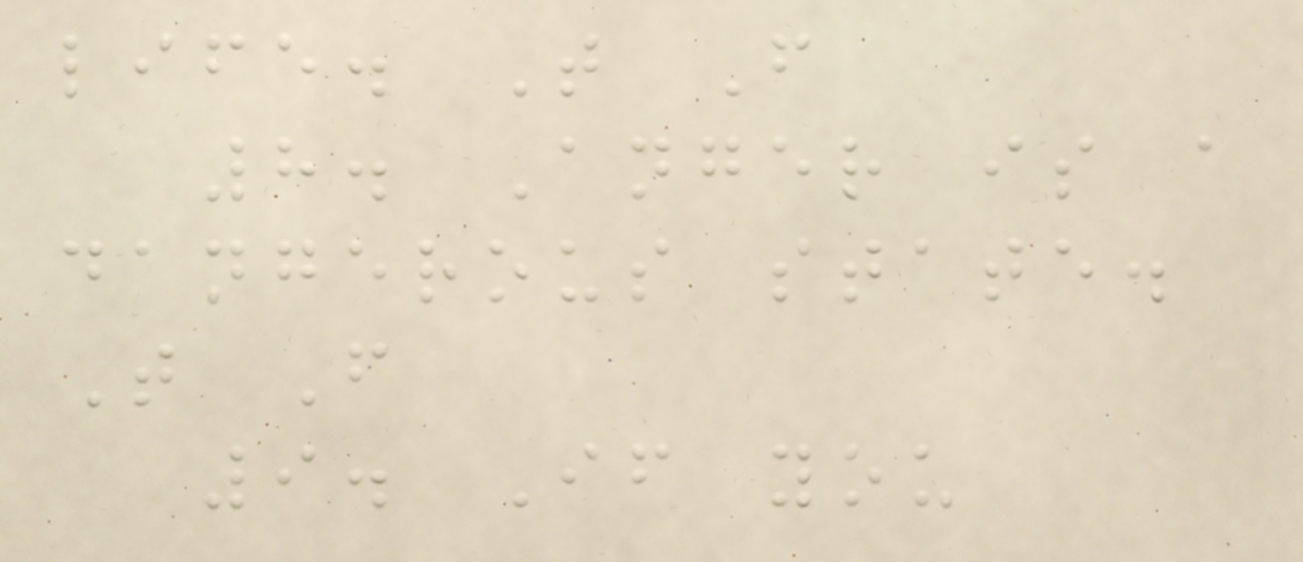life. T F
8. Anger is a
dangerous state.
T F
9. If you
